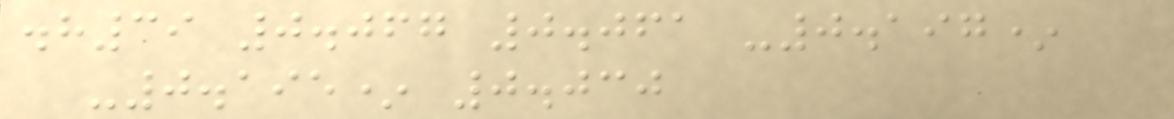dish39 0.067 0.061 -0.197*
-0.195* 0.030
